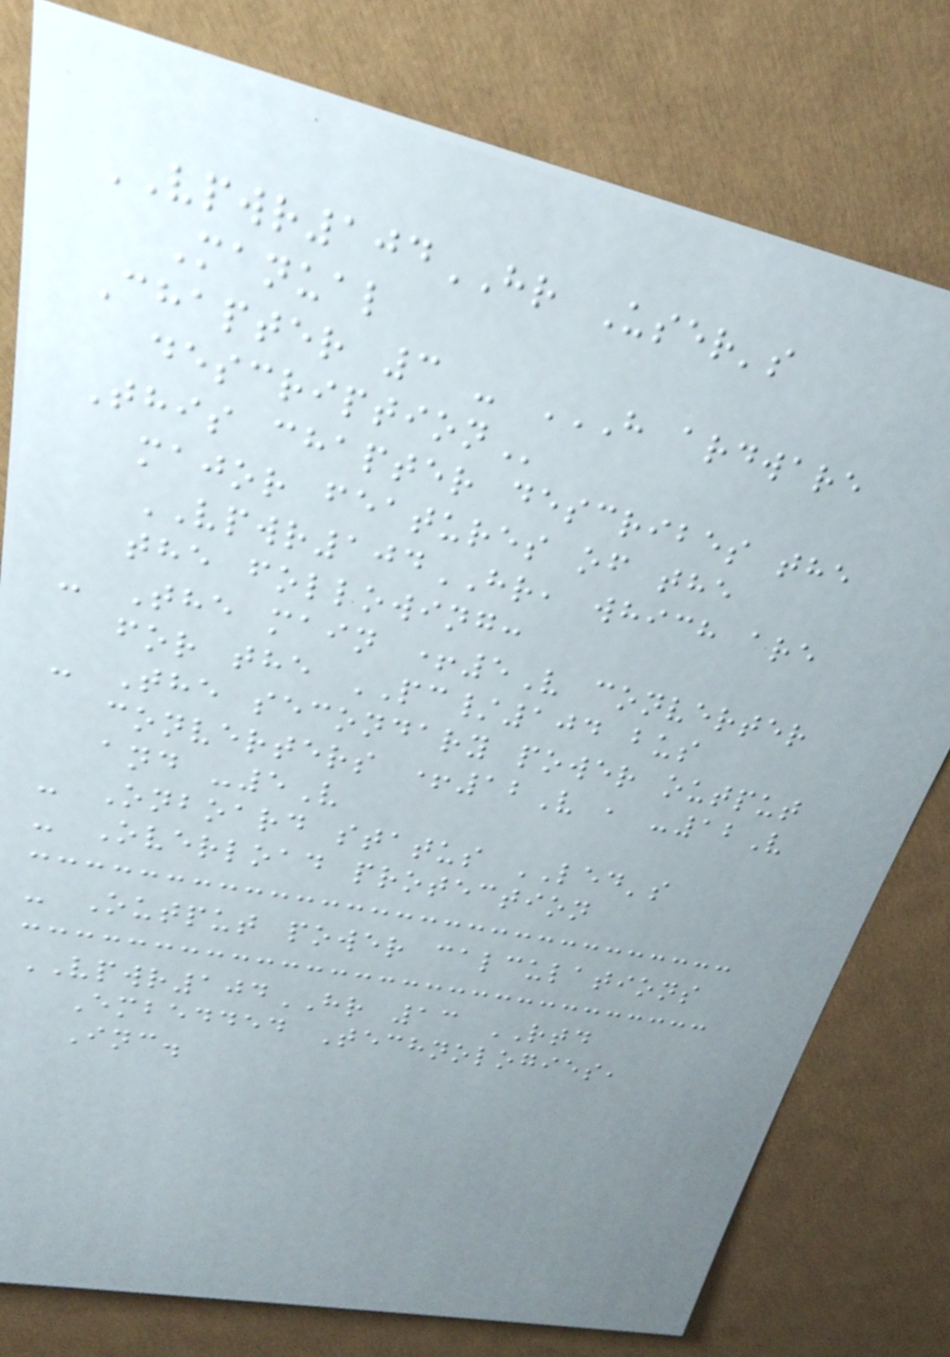VPWR104HR User's
Manual
Chapter 3 - H ARDWARE
DESCRIPTION
This chapter describes the
major features of the
VPWR104HR, which are
the following:
- The main +5V converter
for the PC/104 bus
- The secondary power output
converters +12V , -12V
and -5V
- Onboard status LED's
- Overload protection
- Output power calculations
VPWR104HR 13 RTD
Embedded Technologies,
Inc.
